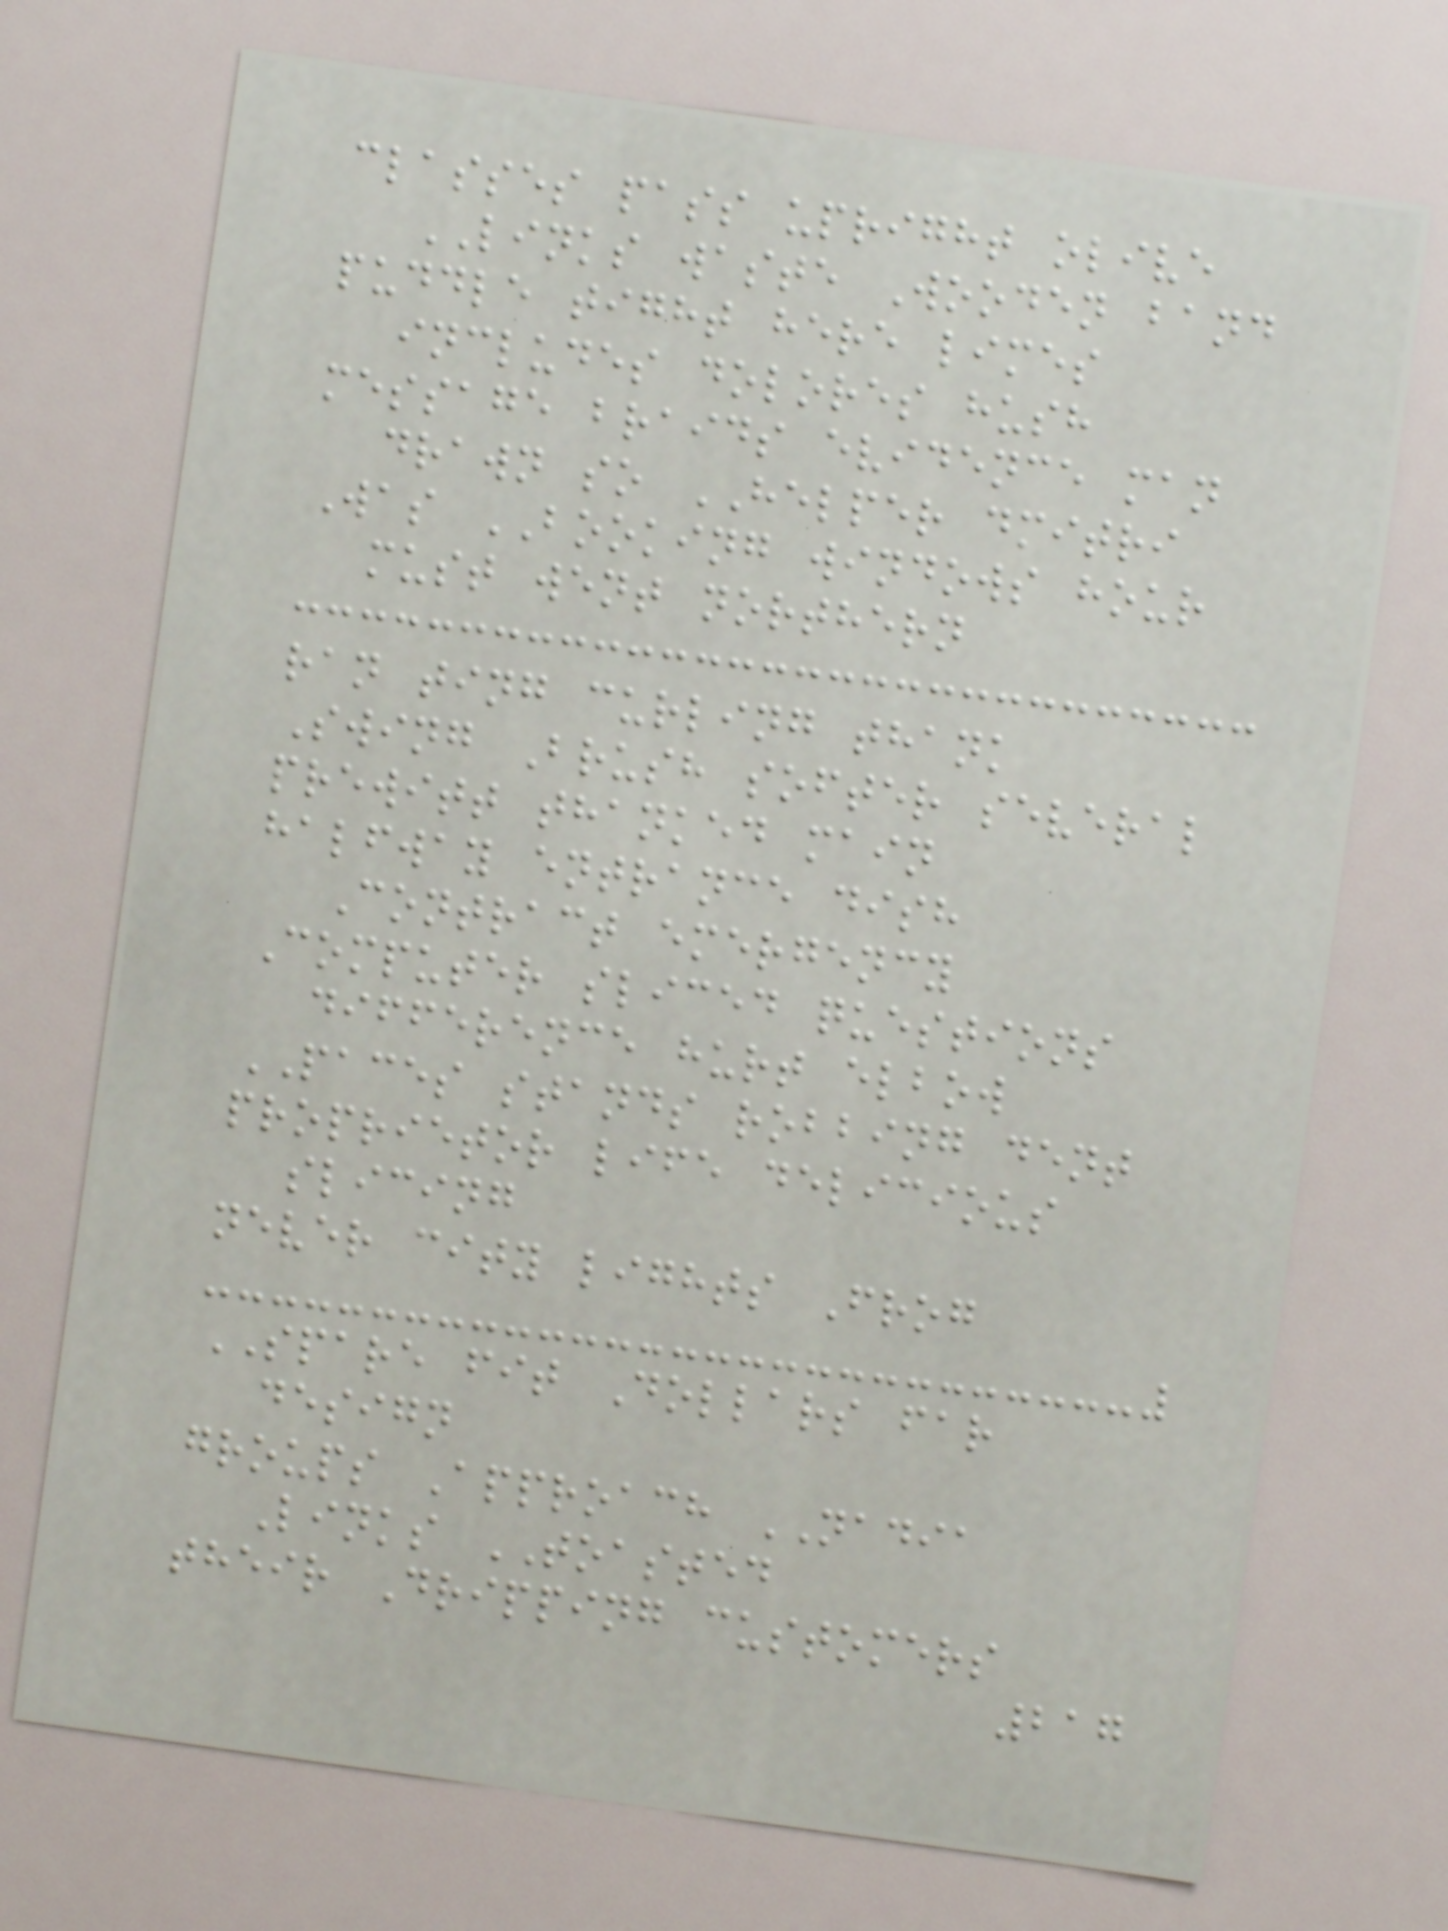classes pass upright olive
LINKS waste Wooden band
puddle tight here limes
includes dolores hush
message braids evidence man
drawn so HELPER dmitri
Was BOOKING windows hour
must went northern
ran ting curling thank
Swing Brush softer several
prewitt thanked main
halfway entrance dish
Contract emergency
Computer sliced questions
difference hurt elbow
PACES stands robbing dent
proprietor life delicious
slicing
never city lights Frog
SPARE fit Dollars far
design
groups Approach NADIA
Links TOASTED
their Dripping customers
217
